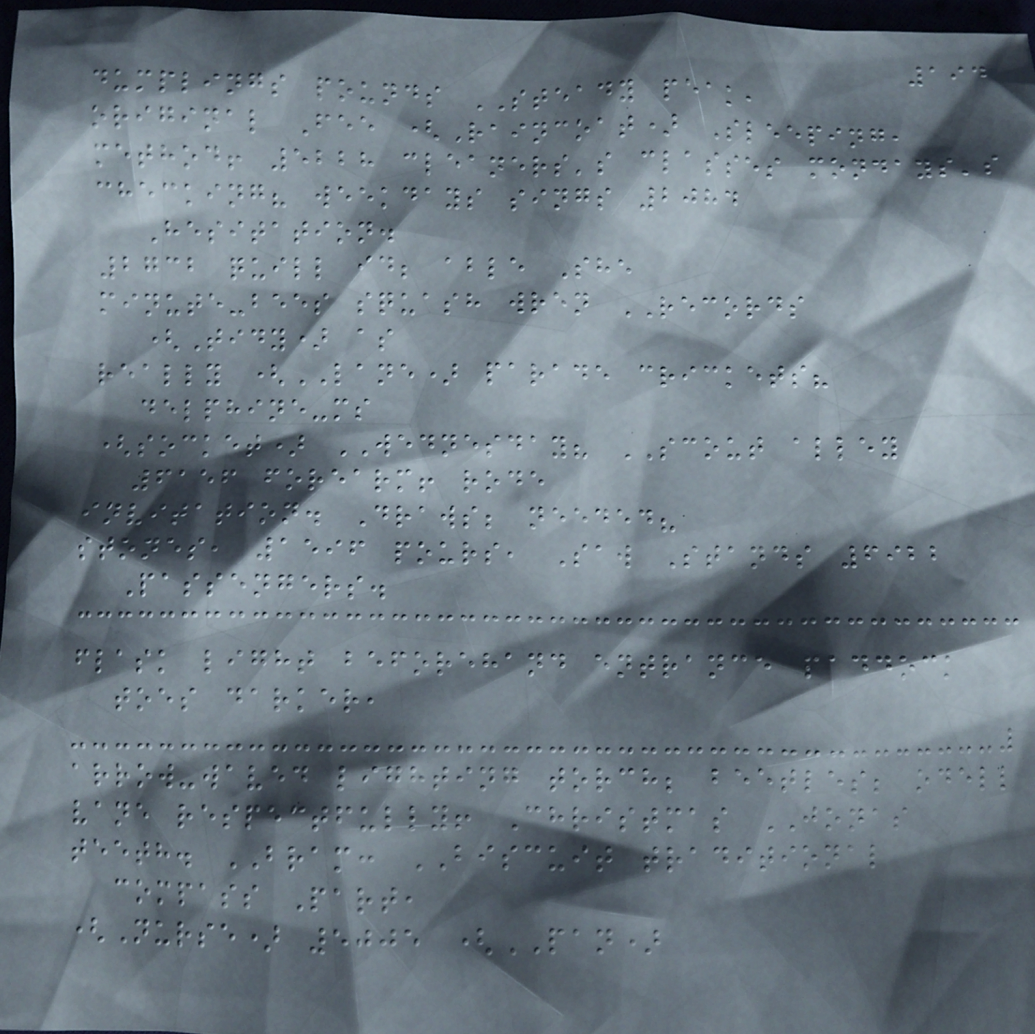194
dumplings pounds STEADY peak,
original Fee (Raincoat) Sleeping,
method! 5228 cleaners's classes mondays's
checking? weekdays sings 2084
Hesitation.
2732 quill id; able She
minute-bees squash wren RECORDS
(Tidy) as
really (LANE) parade crickets?
delphine-ms
(socket) WEDNESDAY? SCOUT alley
6156 forearm! rode
invitation. Draws; needed?
stones, 1596 pours, Saw Stands 6922
Passengers.
flask light beforehand entrance paddock
toes darker,
arrow-waved lighting torch; beetles; odell
vane respectfully! Christmas JONAS
teeth. BRAM: BISCUIT traditional
compass Part,
(Nurse) 5005 (PAN)
